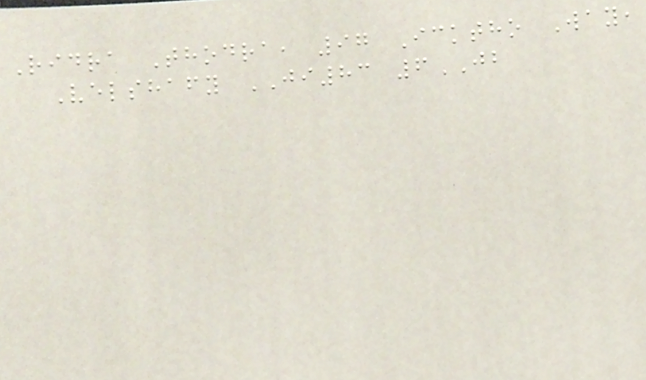Ridra Thodra, 97 Icktho Way,
Velshafy JI83 6JB
